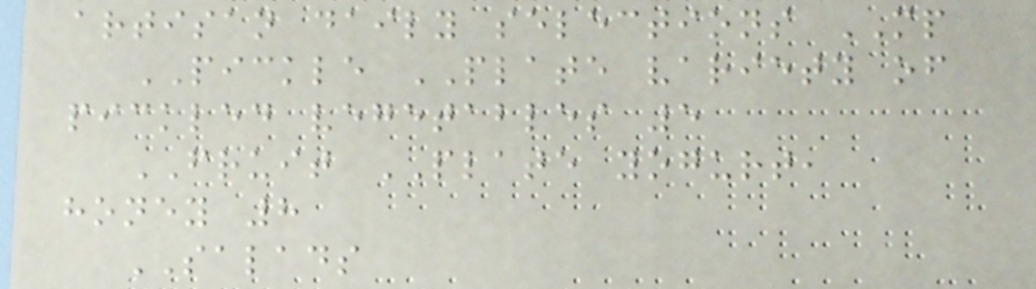artisan daily selections MP
PICKLE PLATE variety of
pickled vegetables 5
FRUIT PLATE yogurt,
honey 8
SALADS
